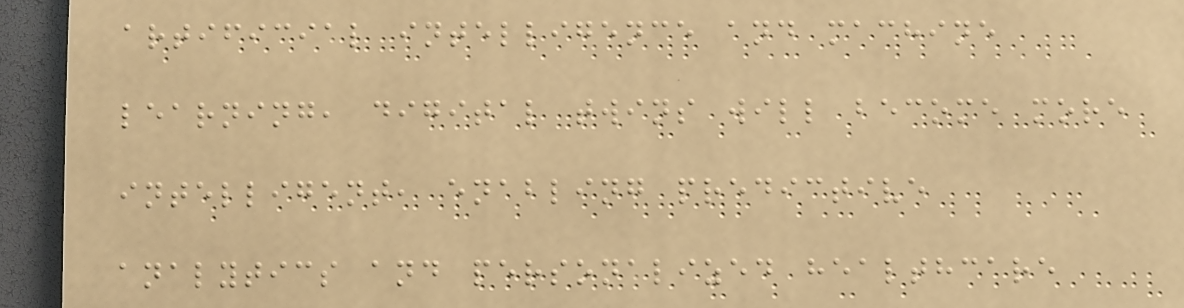artificial intelligence and machine
learning, digital twins will become more
intelligent, enabling predictive
analytics and personalized healthcare
